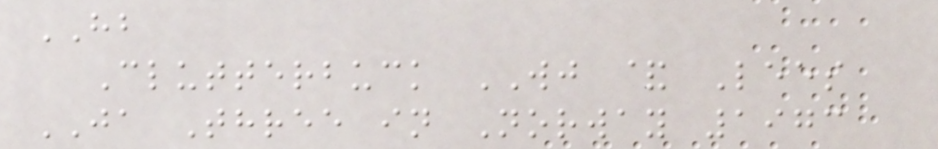HB
Clutterbuck WJ & Lees
JA Three in Norway 1973
